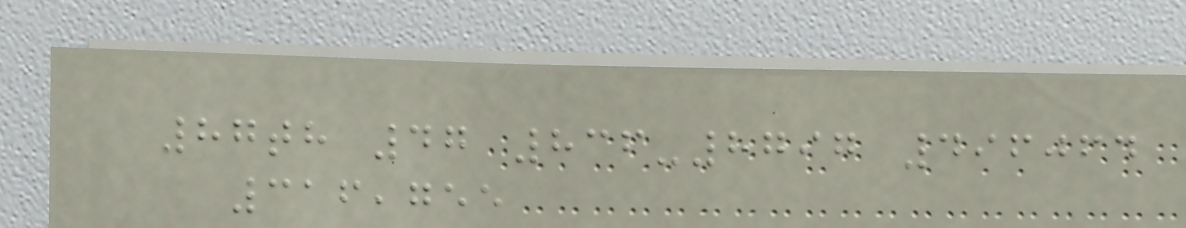87th 47 836-8797 496064
316,755
